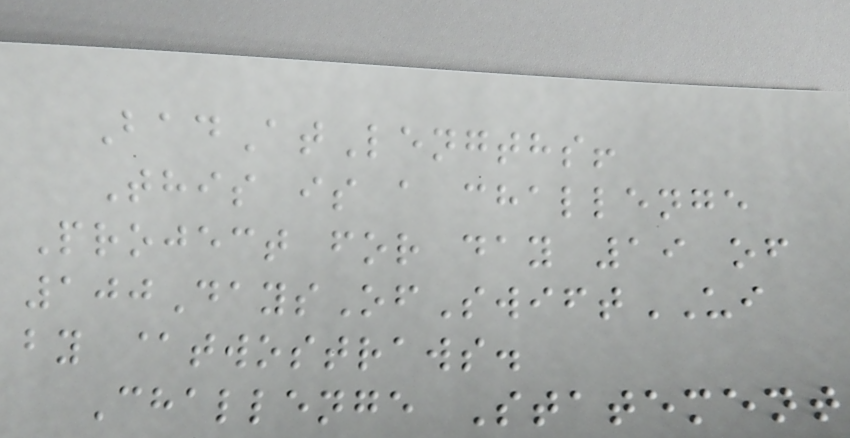BadAtLengths!
This is a challenge
Project for day 19 of
100DaysOfSwiftUI
by @twostraws.
Challenge Statement
